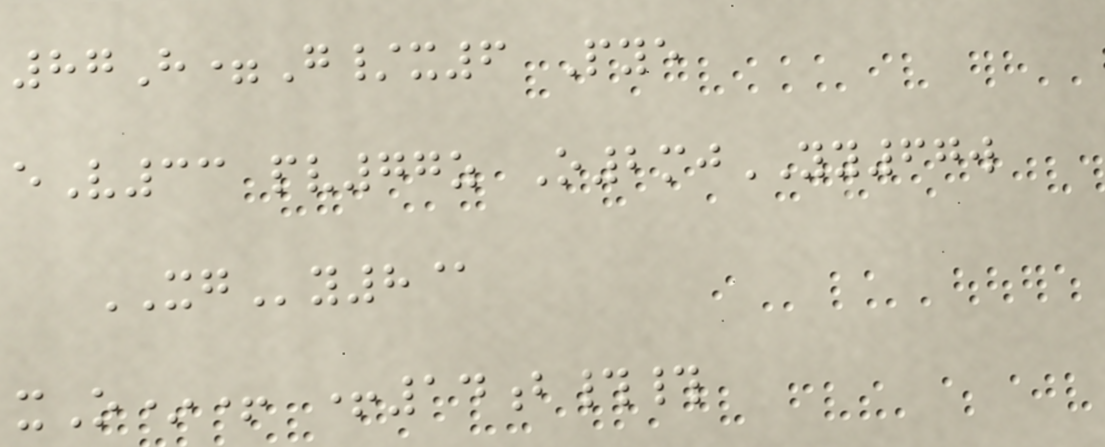87H=G/x6 Pye
eV33 pv77z O2mjYY67w
XGy8@
xO*+ +14b##
